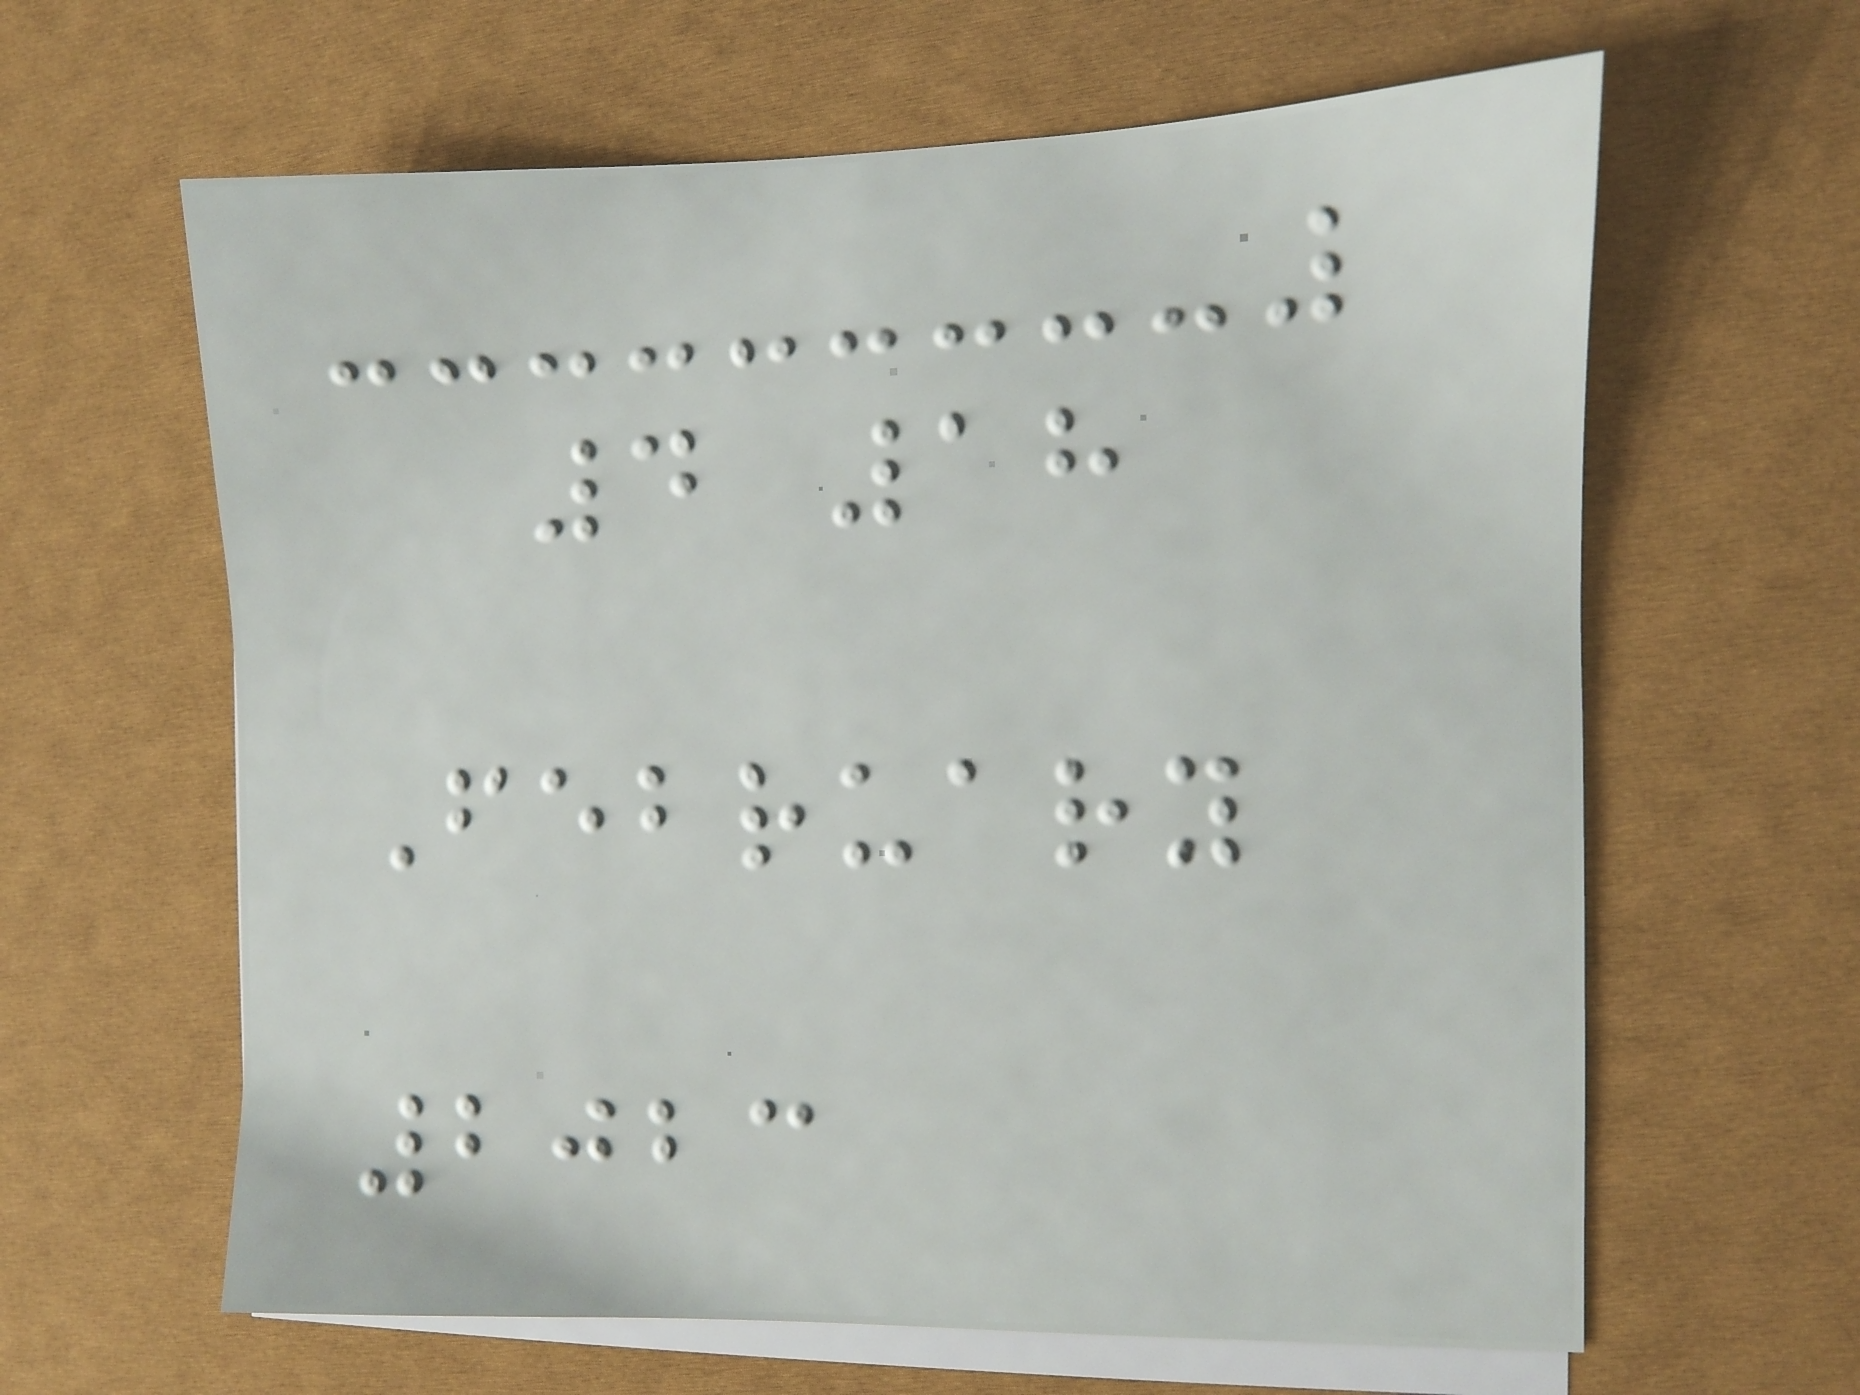4 18
February
2023
